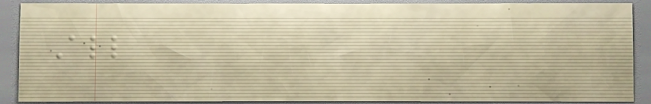All
